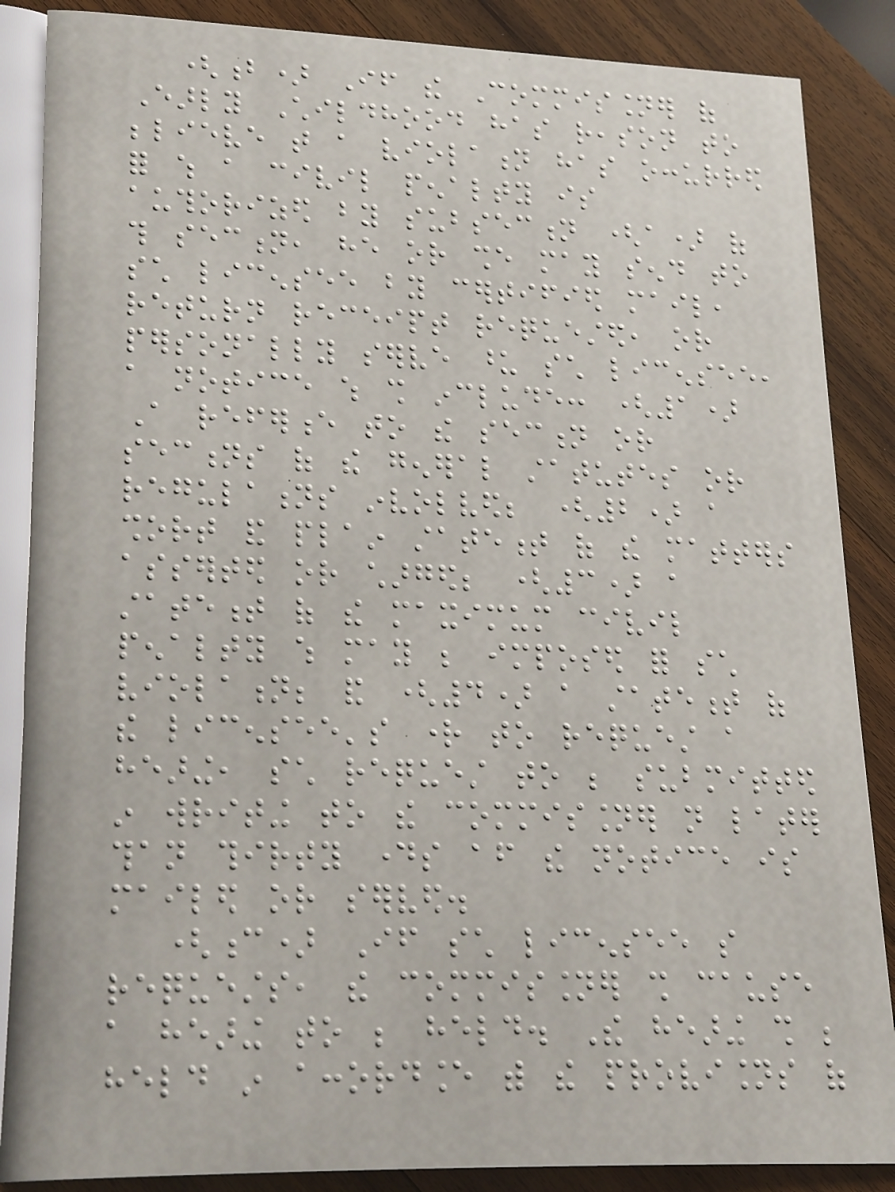(b) If the Commissioner of
Early Childhood has reason to
believe that a violation has occurred
for which a civil penalty is
authorized by subsection (a) of
this section, he or she may send to
such licensee by certified mail,
return receipt requested, or
personally serve upon such licensee,
a notice which shall include: (1)
A reference to the section or
sections of the general statutes or
regulations involved; (2) a
short and plain statement of the matters
asserted or charged; (3) a
statement of the maximum civil
penalty which may be imposed for such
violation; and (4) a statement of
the licensee's right to request a
hearing, such request to be submitted
in writing to the commissioner not later
than thirty days after the notice is
mailed or served.
(c) If such licensee so
requests, the commissioner shall cause
a hearing to be held. The hearing shall be
held in accordance with the provisions of
